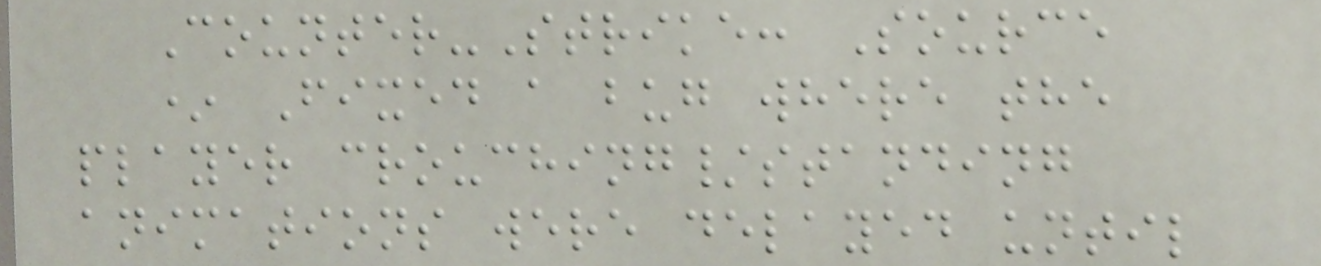Counter-Strike: Source
* Fixed a bug where the
player crouching/standing
animations were delayed until
